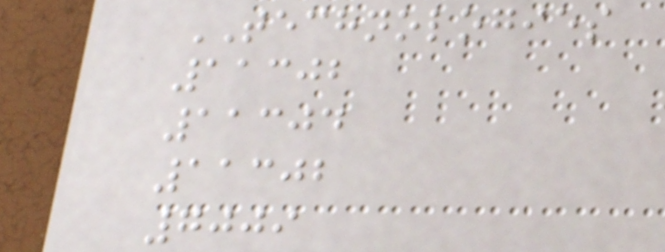TECHNOLOGIES
11302
11304
11302
7009
